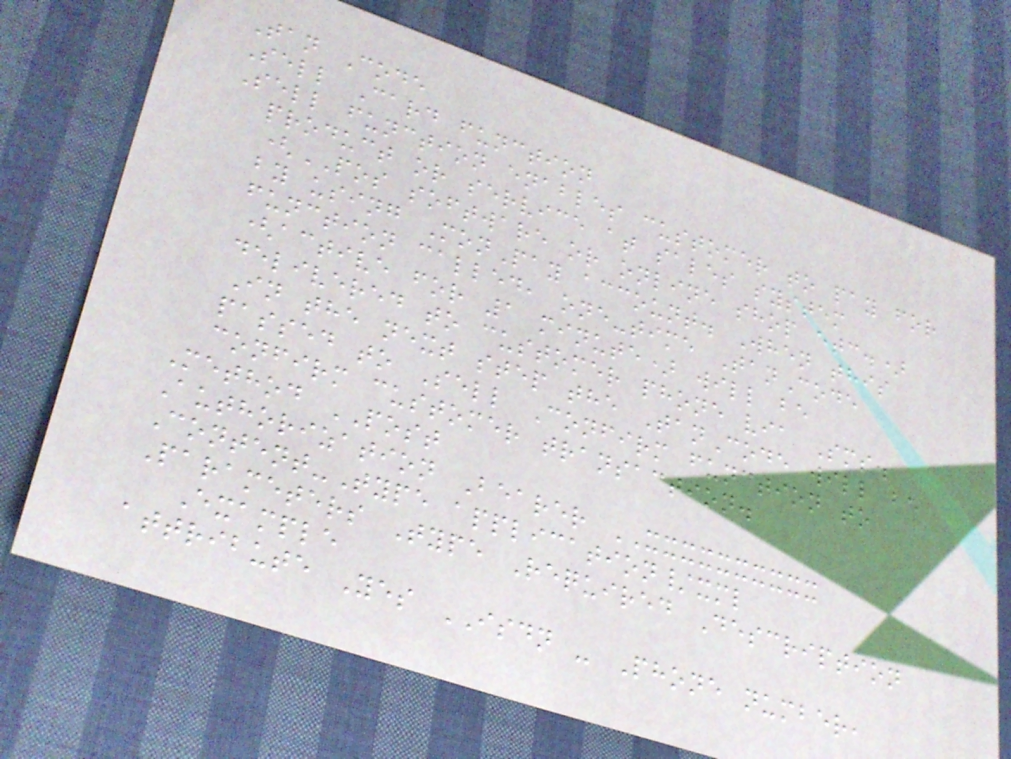Tan Code
Sell Card function
Sell function enables customer to pay for
product or service at sales system
(POS software or online shop etc.)
by using MonPay account. When this
function called, one-time TanCode
(active for 1 minute) will be
delivered to customer phone via Sms.
In the next step the TanCode will be
passed to Sell Confirm function to
confirm customer transaction.
Method POST
Authorization Bearer XXXXXXXXXX
Content-Type application/xml
Parameters Type Required Description
Example
attribute Yes ISDN - Phone number,
